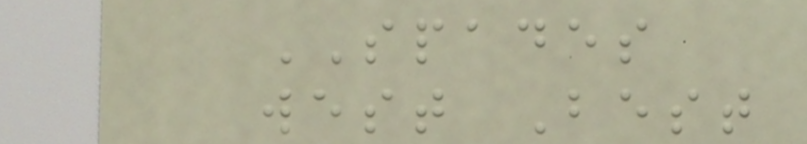SPADES
west Best
